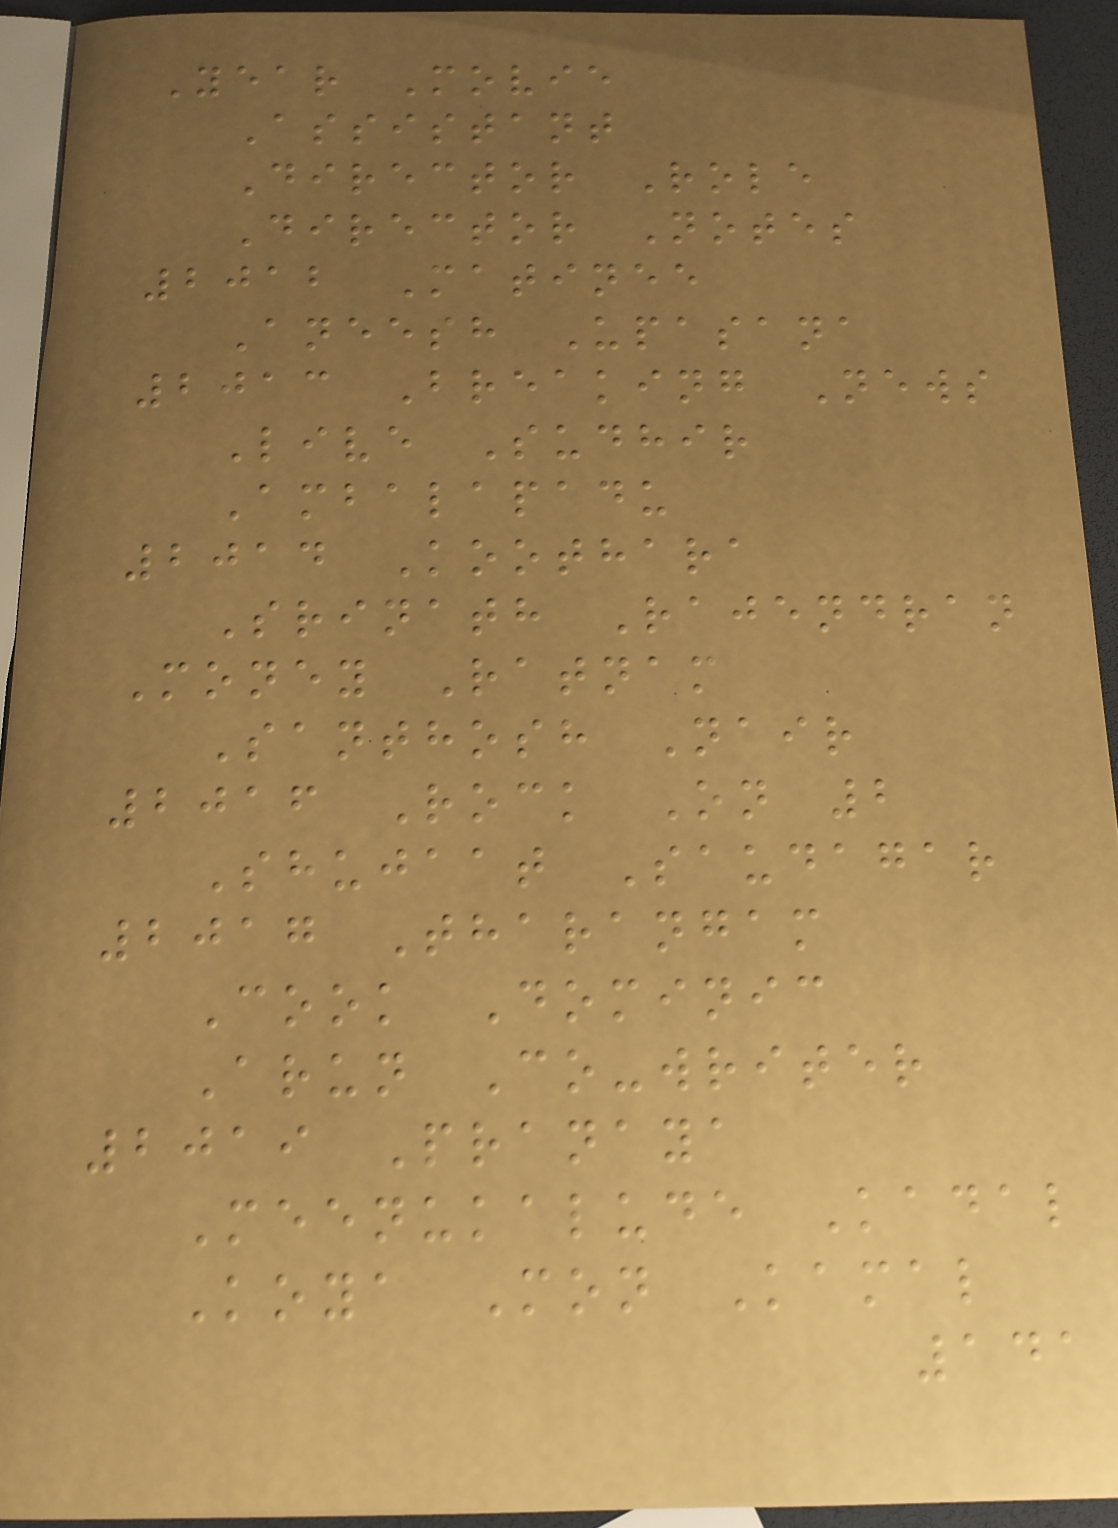Year Movie
Assistant
Director Role
Director Notes
2012 Matinee
Aneesh Upasana
2013 Breaking News
Live Sudhir
Ambalapadu
2014 Koothara
Srinath Rajendran
Money Ratnam
Santhosh Nair
2016 Rock On 2
Shujaat Saudagar
2017 Tharangam
Cook Dominic
Arun Co-writer
2019 Pranaya
Meenukalude Kadal
Koya Mon Kamal
141
